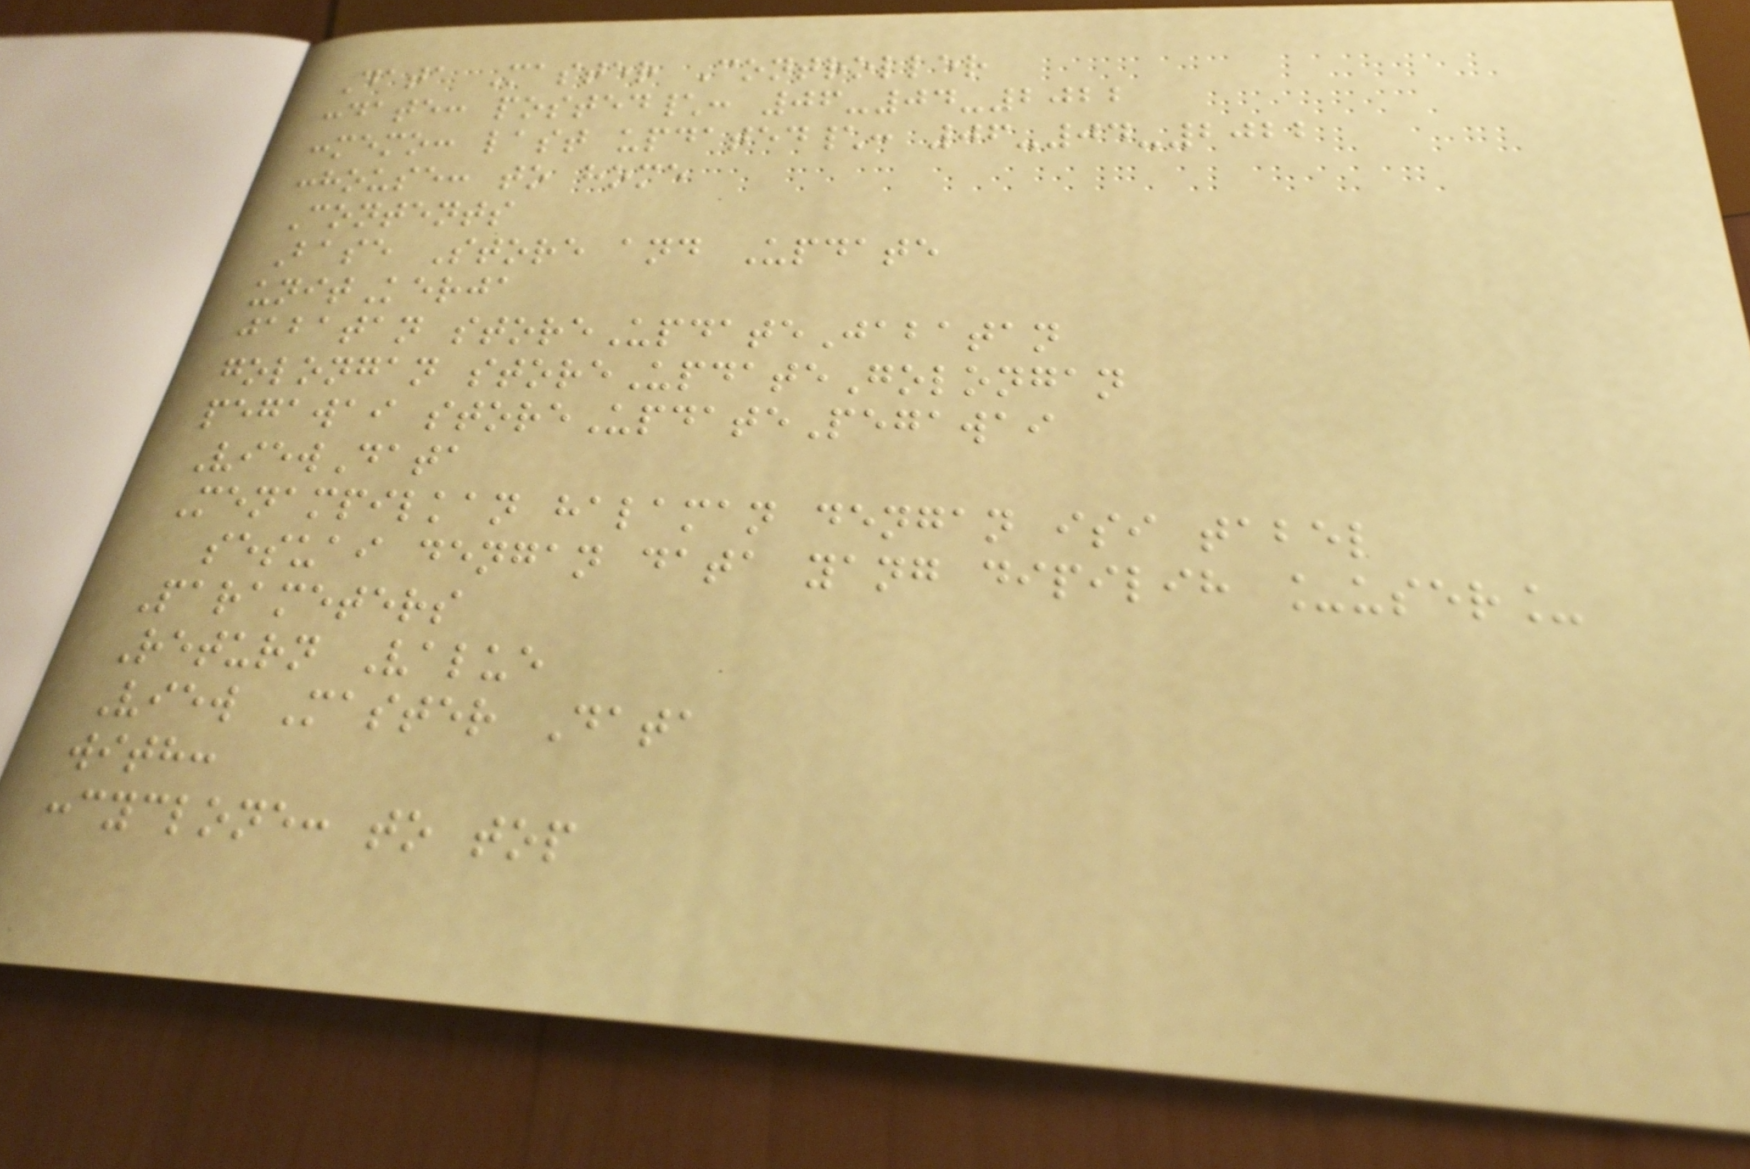Data Master Controller
:date: posted\: 06-04-2022
:memo: last updated\: 06-04-2022
:house: to home
Contents
Base Store and Update
unitKerja
jabatan storeUpdateJabatan
golongan storeUpdateGolongan
pegawai storeUpdatePegawai
ViewData
Menampilkan halaman dengan isi tabel
sesuai dengan data yang dipilih _user_
Parameters
Return Value
View Master Data
with:
:cyclone: to top
